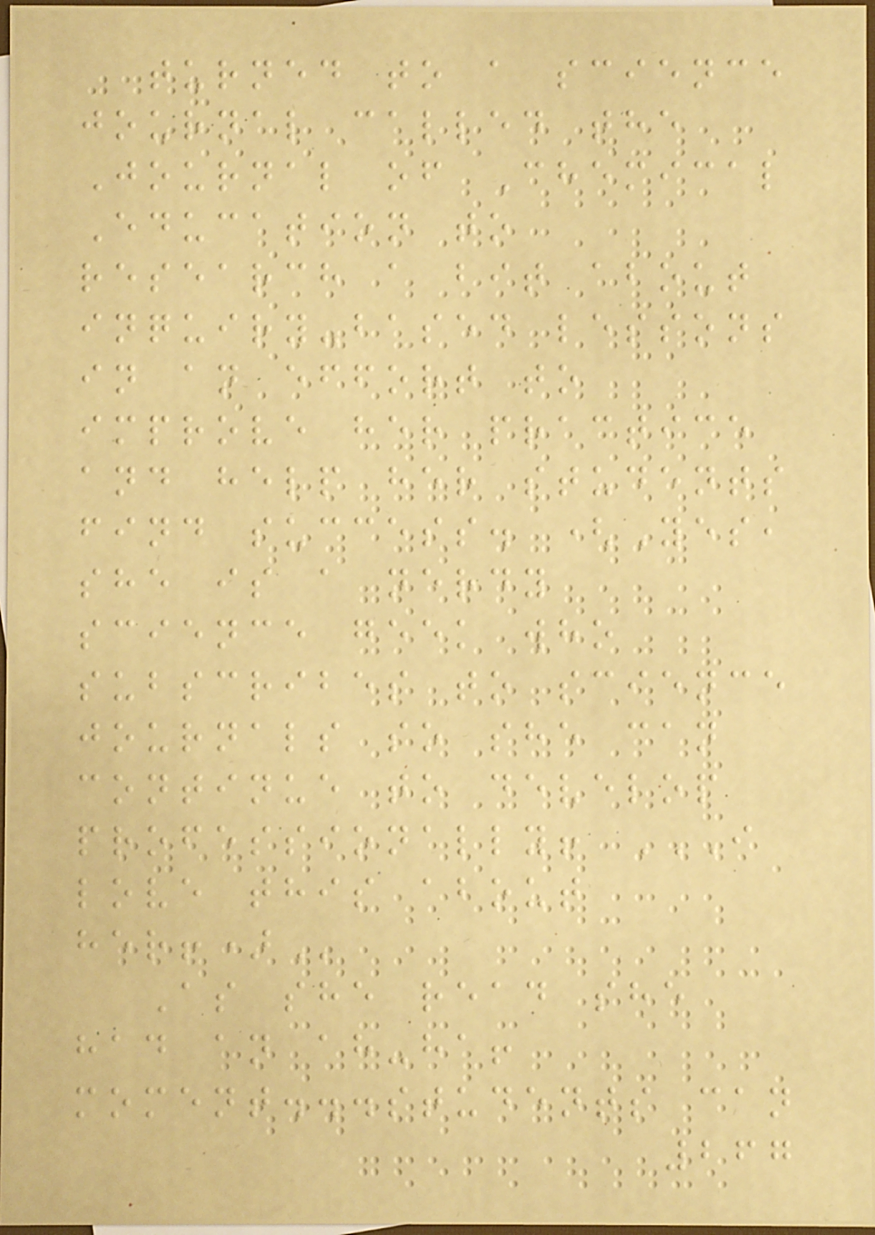turned to a science
journal called the
Journal of Chemical
Education to
research a bit about
inquiry-based lessons
in an effort to
improve her practice
and help her students
find success. (Yes,
she is a nerdy
science geek who
subscribes to science
journals so she can
continue to develop
professionally! I
LOVE THIS ABOUT
HER!)
As she read she
had an ah-ha!
moment...students can
267
